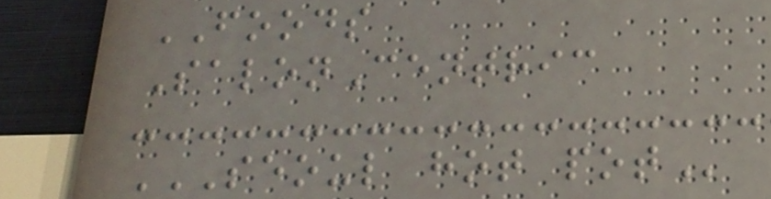FOODS
SalonCentric
SEOUL HOT POT
